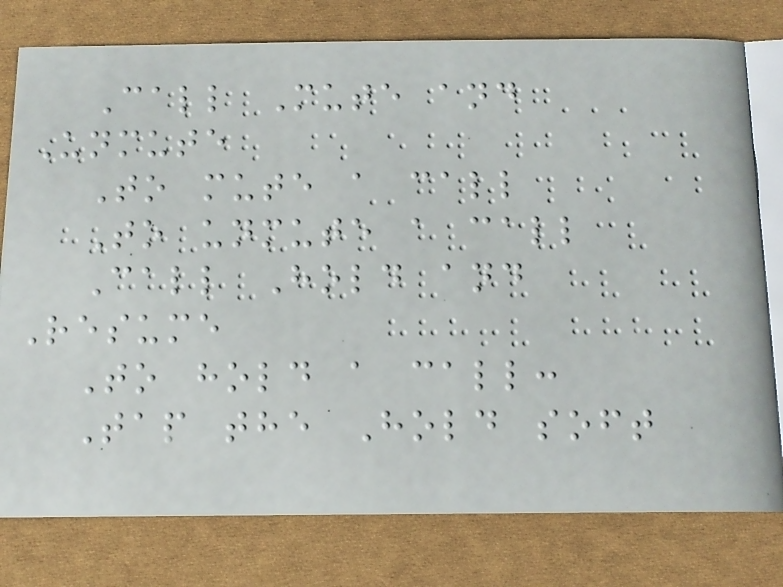Call Mute and
Unmute
To mute a call
To unmute a call
Call Hold and
Resume
To hold a call:
Tap the Hold soft
